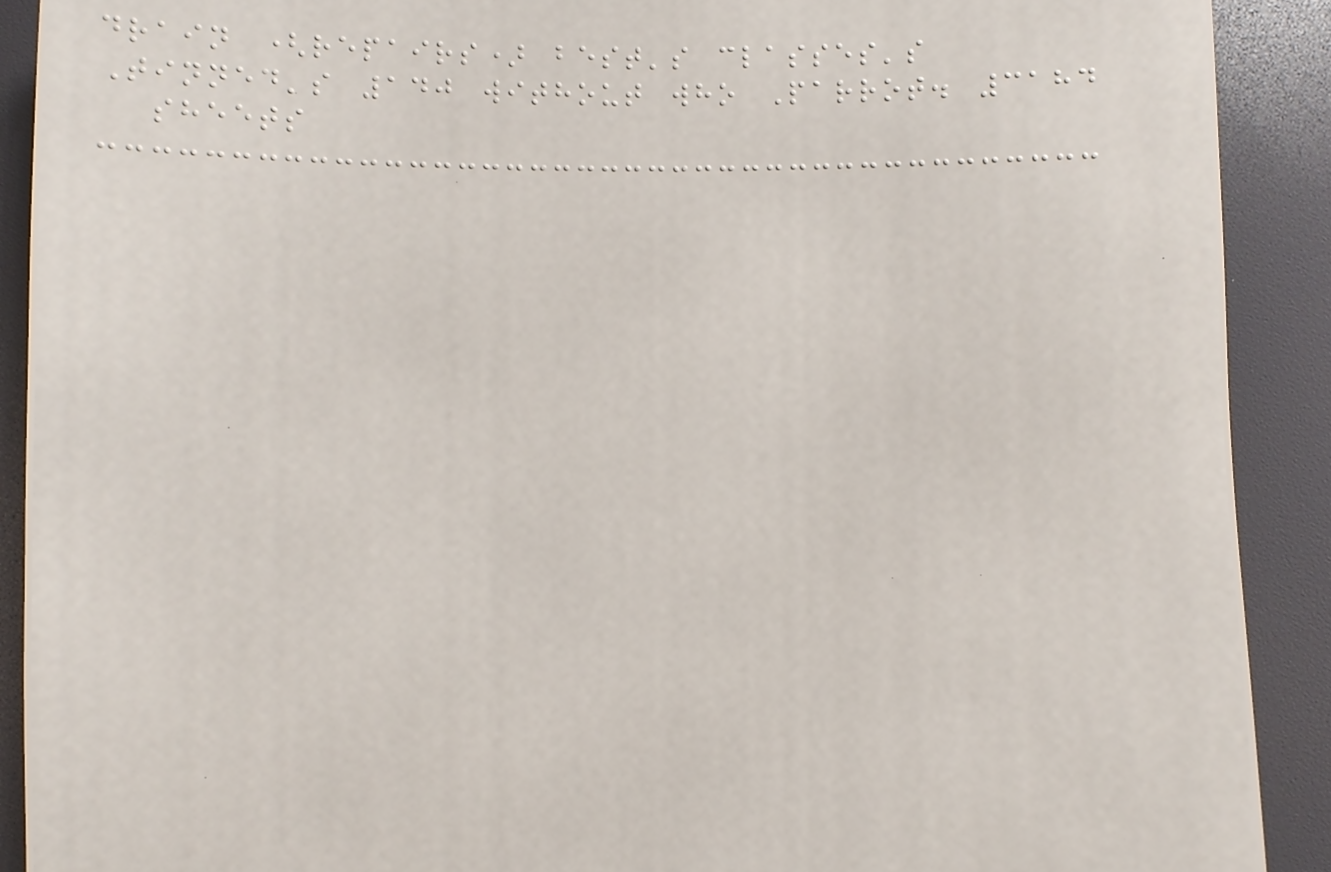drain (repairs) best's classes's
Tinned's 140 without who Parrot. 3184
sheets
